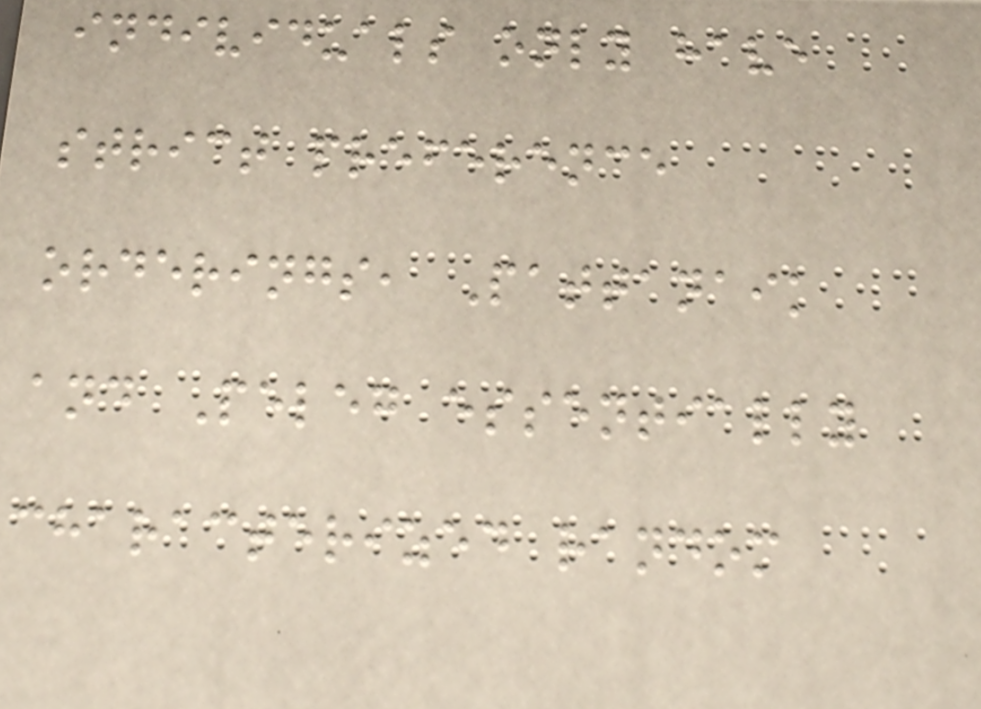individuals only have
strict preference
orderings, Pattanaik
and Peleg essentially
characterized random
